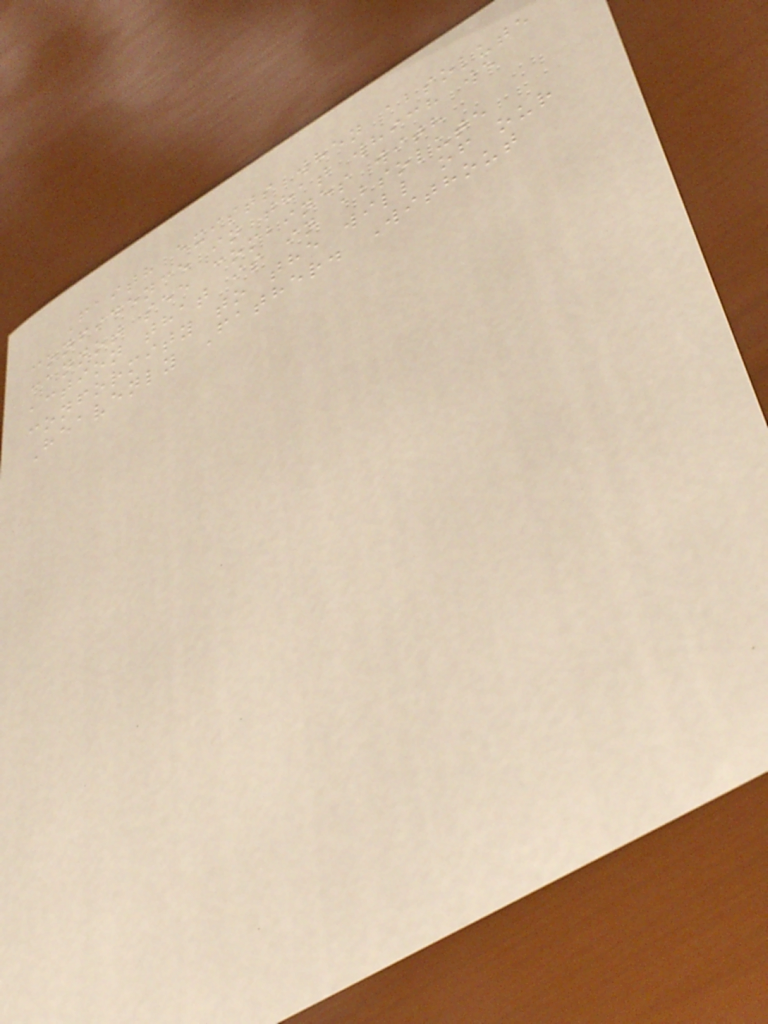Faith exists when absolute
confidence in that which we
cannot see combines with
action that is in absolute
conformity to the will of our
Heavenly Father. Without
